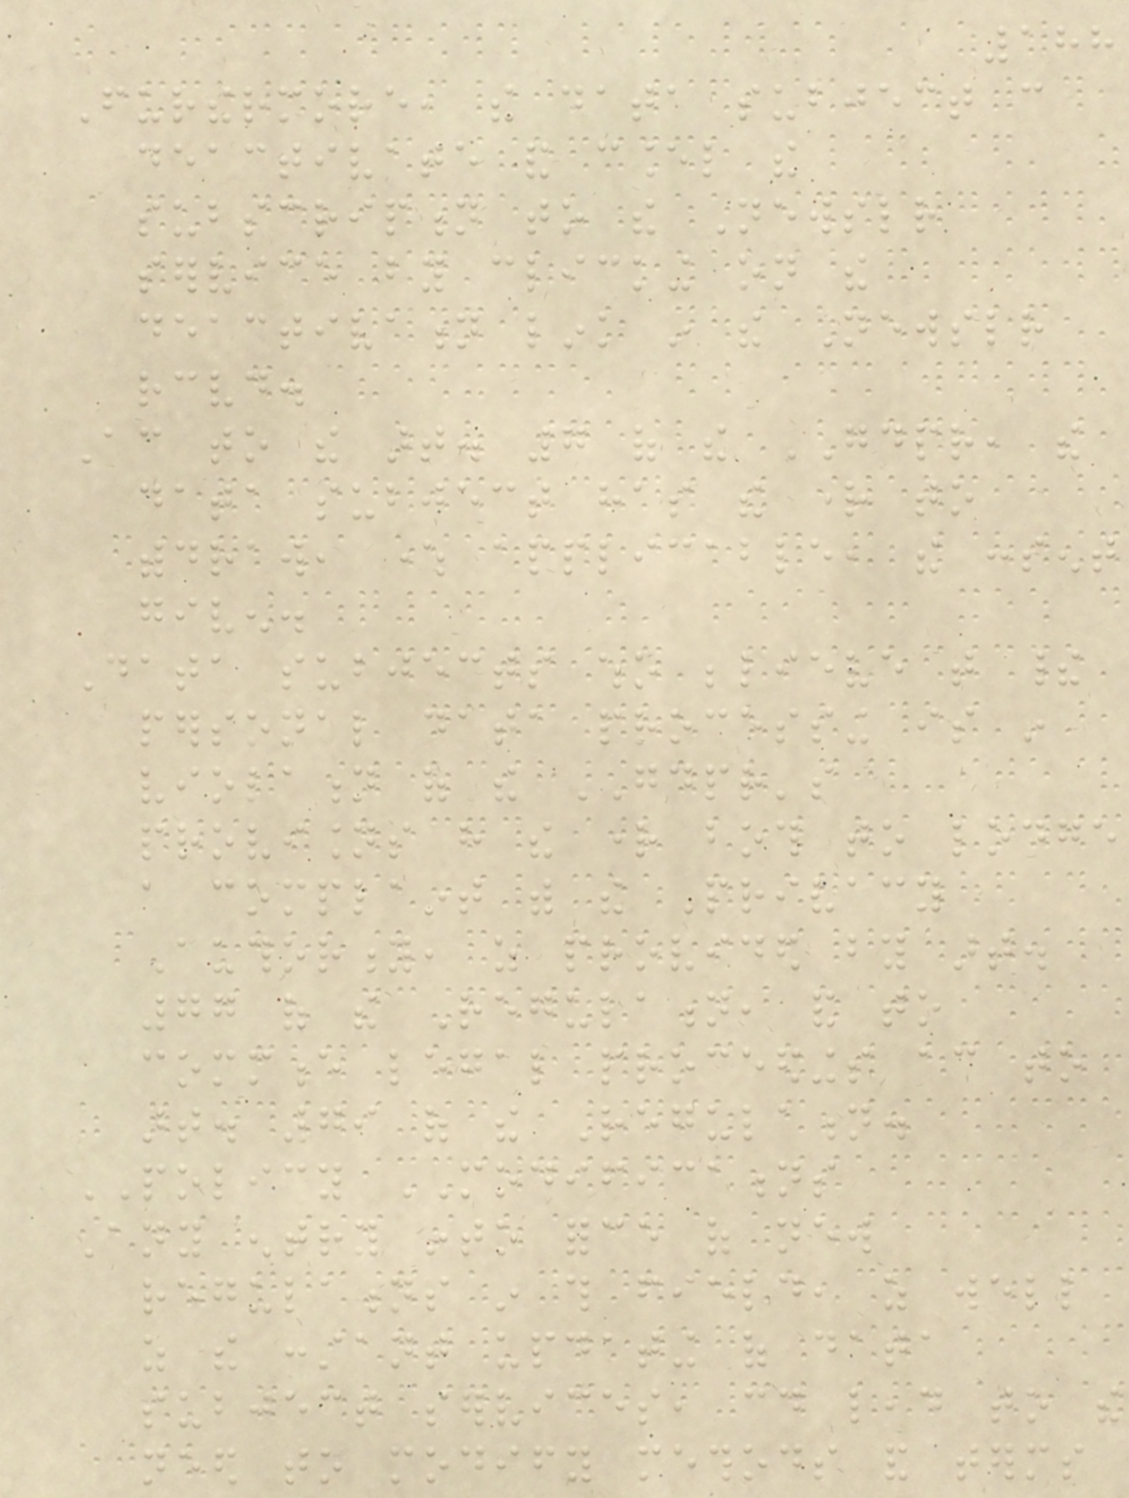188
Furthermore, the data subject can
deactivate and cancel the
subscription to the Newsletter
service by clicking on the
deactivation link in the Newsletter
received.
According to the art. 7 of the GDPR, the
data subject has the right to
withdraw, where applicable, the consent
given.
Data subjects who believe that their
personal data processing is in
violation of the GDPR's
provisions have the right both to lodge
a complaint with the Privacy
Authority, as provided by art.
77 of the Regulation, and to
commence legal proceedings according to
art. 79 of the Regulation.
POLICY MODIFICATIONS
Any entry into force of new
regulations in this field, as well
as the constant updating of data
subject services, could lead to the
need to modify methods and terms
